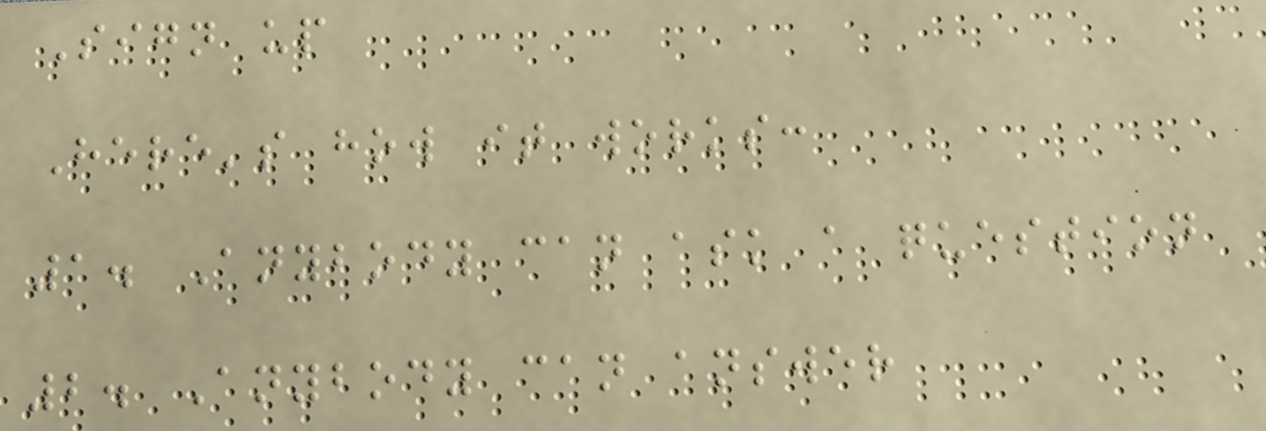Sign up
Here's how it works:
1. Anybody can ask a question
2. Anybody can answer
